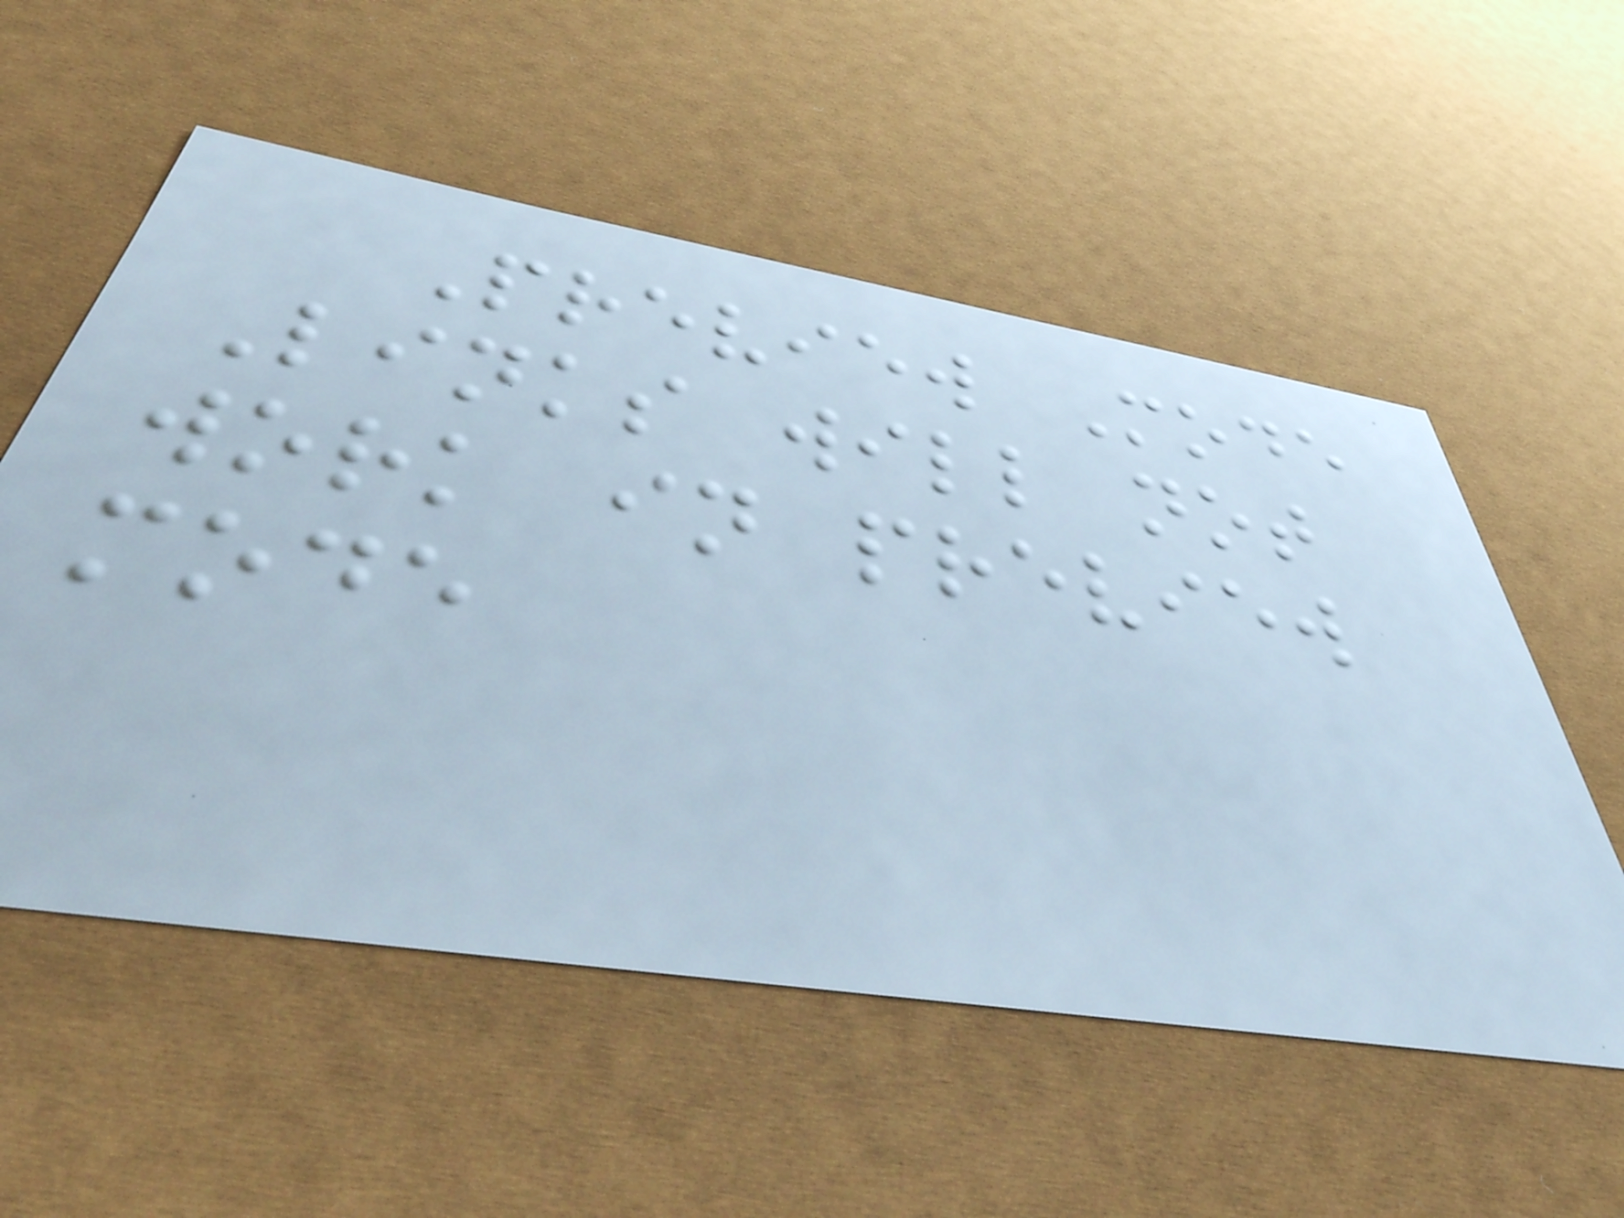Preview Mode
Links will not
work in preview
mode
